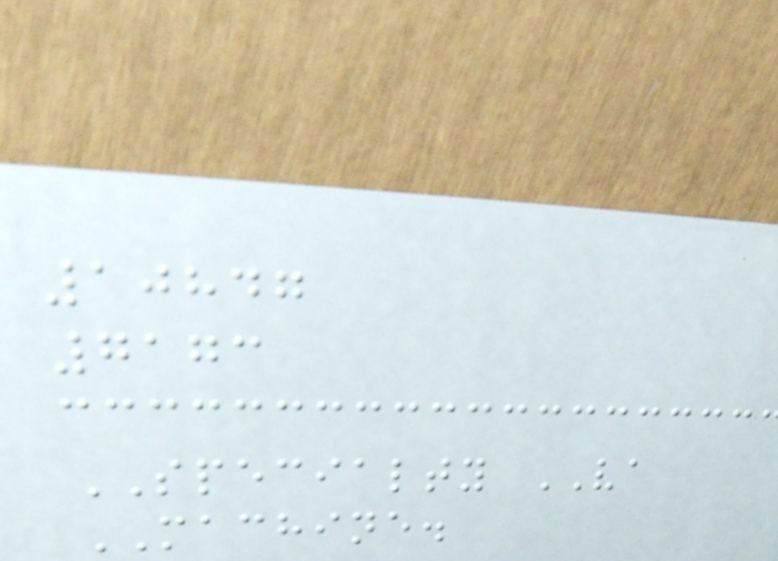10847
7173
SPECIALTY VA
MACHINE.
